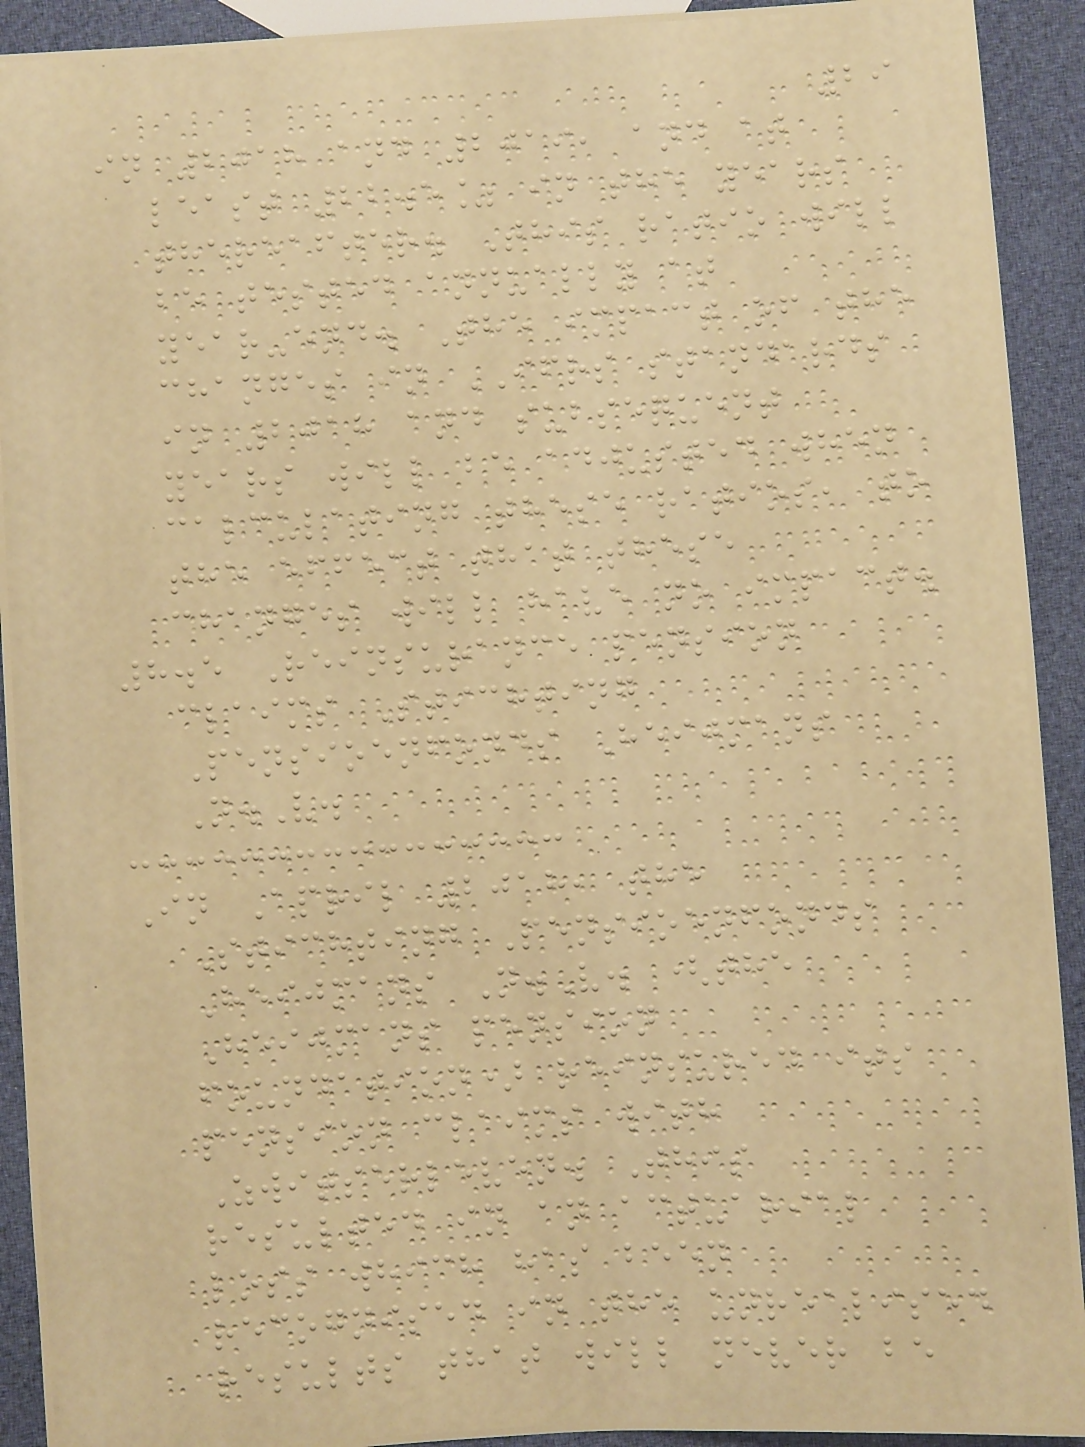29
in 2018 and 2019, and at
least 22.5% in the years
thereafter. This ratio will
be tested annually at
year-end. The impact of the
changes in IFRS standards
in 2018 and subsequent
years will be adjusted when
calculating these ratios, to
the effect that these
changes will have no impact.
8.5 Reinsurance pension
claims Stichting
Pensioenfonds Heijmans
N.V.
In April 2018, the
Stichting Pensioenfonds
Heijmans N.V. (the
Heijmans pension
foundation) reinsured its
pension claims with
Zwitserleven. This
resulted in an actuarial
loss which has been
recognised in the unrealised
results that will never be
